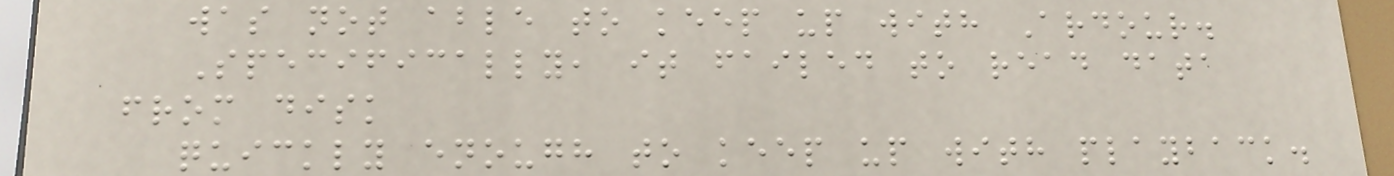was not able to keep up with Ardour.
Specifically, it failed to read data
from disk
quickly enough to keep up with playback.
